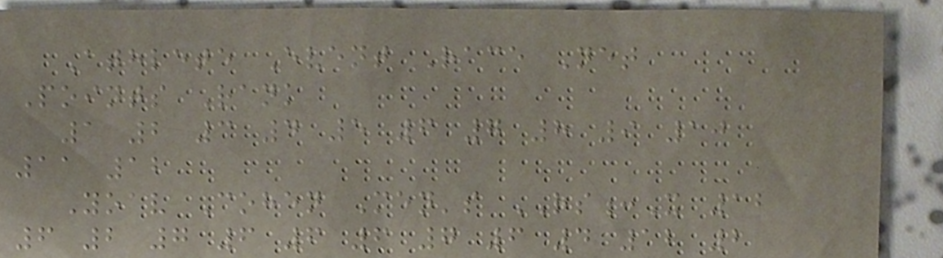Athlete Event Race Net
Points Rank
1 2 3 4 5 6 7 8 9 10
11 12
Yoav Cohen Men's RS:X 12
6 2 7 6 6 6 7 6 4 12 2
